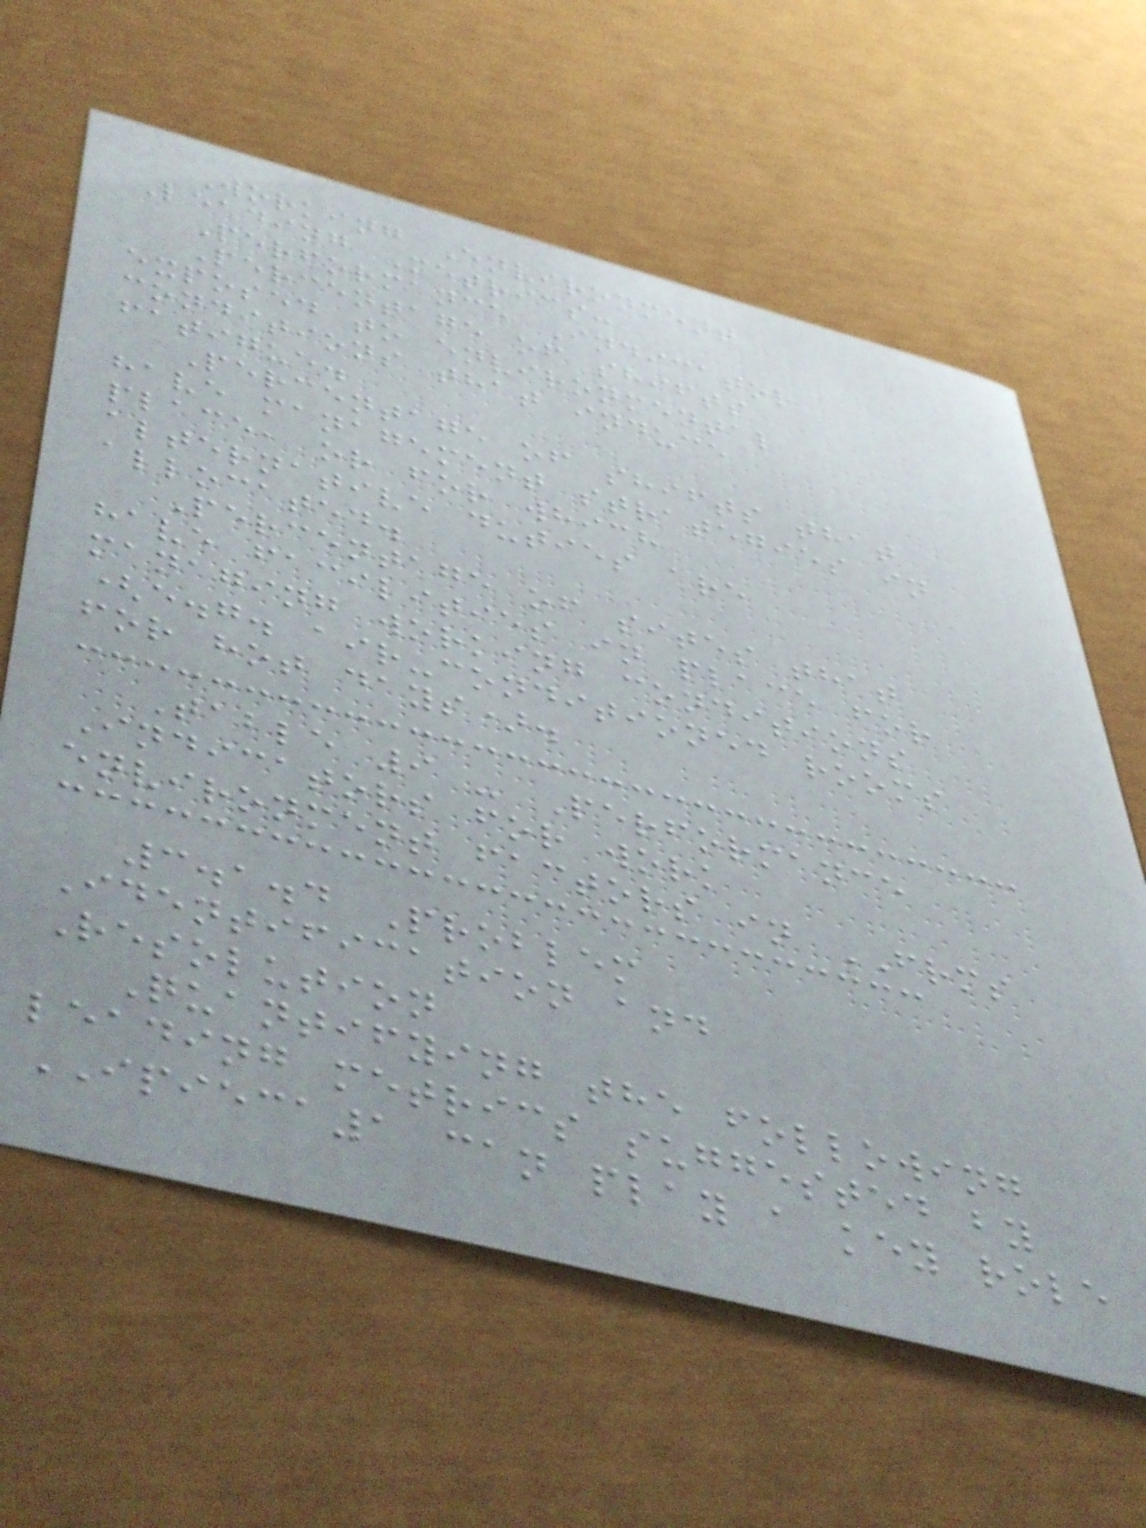Working Environment
Leading Metrics:
Performance Indicator
Percentage of shifts
exposed to environmental
conditions that induce
fatigue.
Percentage of shifts that
have management strategies in
place, or for which
alternative duties are
allocated.
Percentage of sites that
have facilities in place for
managing working conditions
(e.g. air-conditioned rooms
for hot days).
Table 9 - Performance
Indicators for work
environment factors in FRMS
3.1.4 Problem
Identification and
Resolution
Quantifying the following
leading metrics suggested by
IPIECA1 can play a key role
